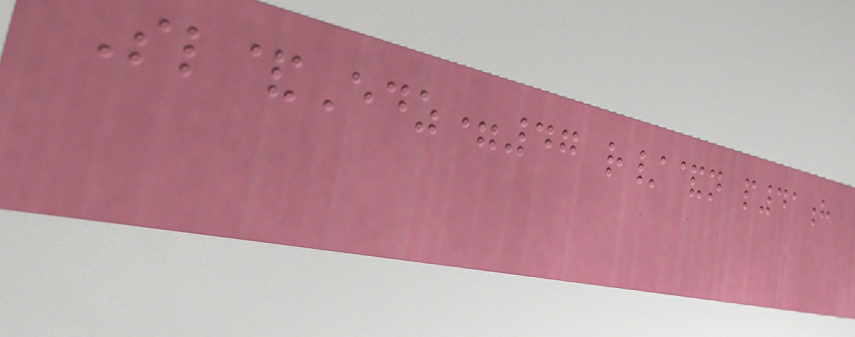Sl&Edz=47 r/&n p41h
